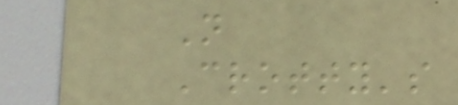N
Crotty's
